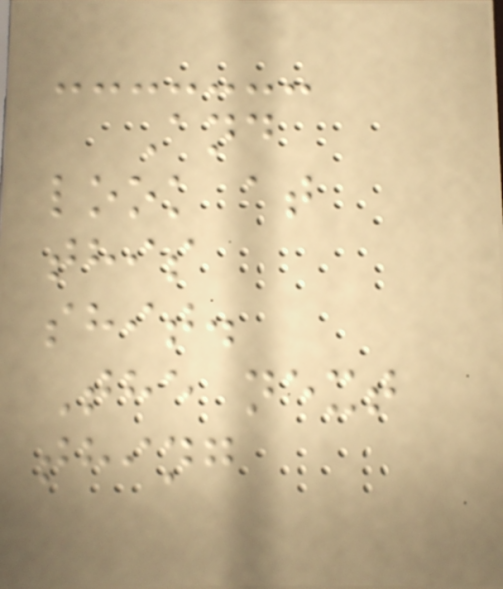And
look at
this
shit.
The next
thing
